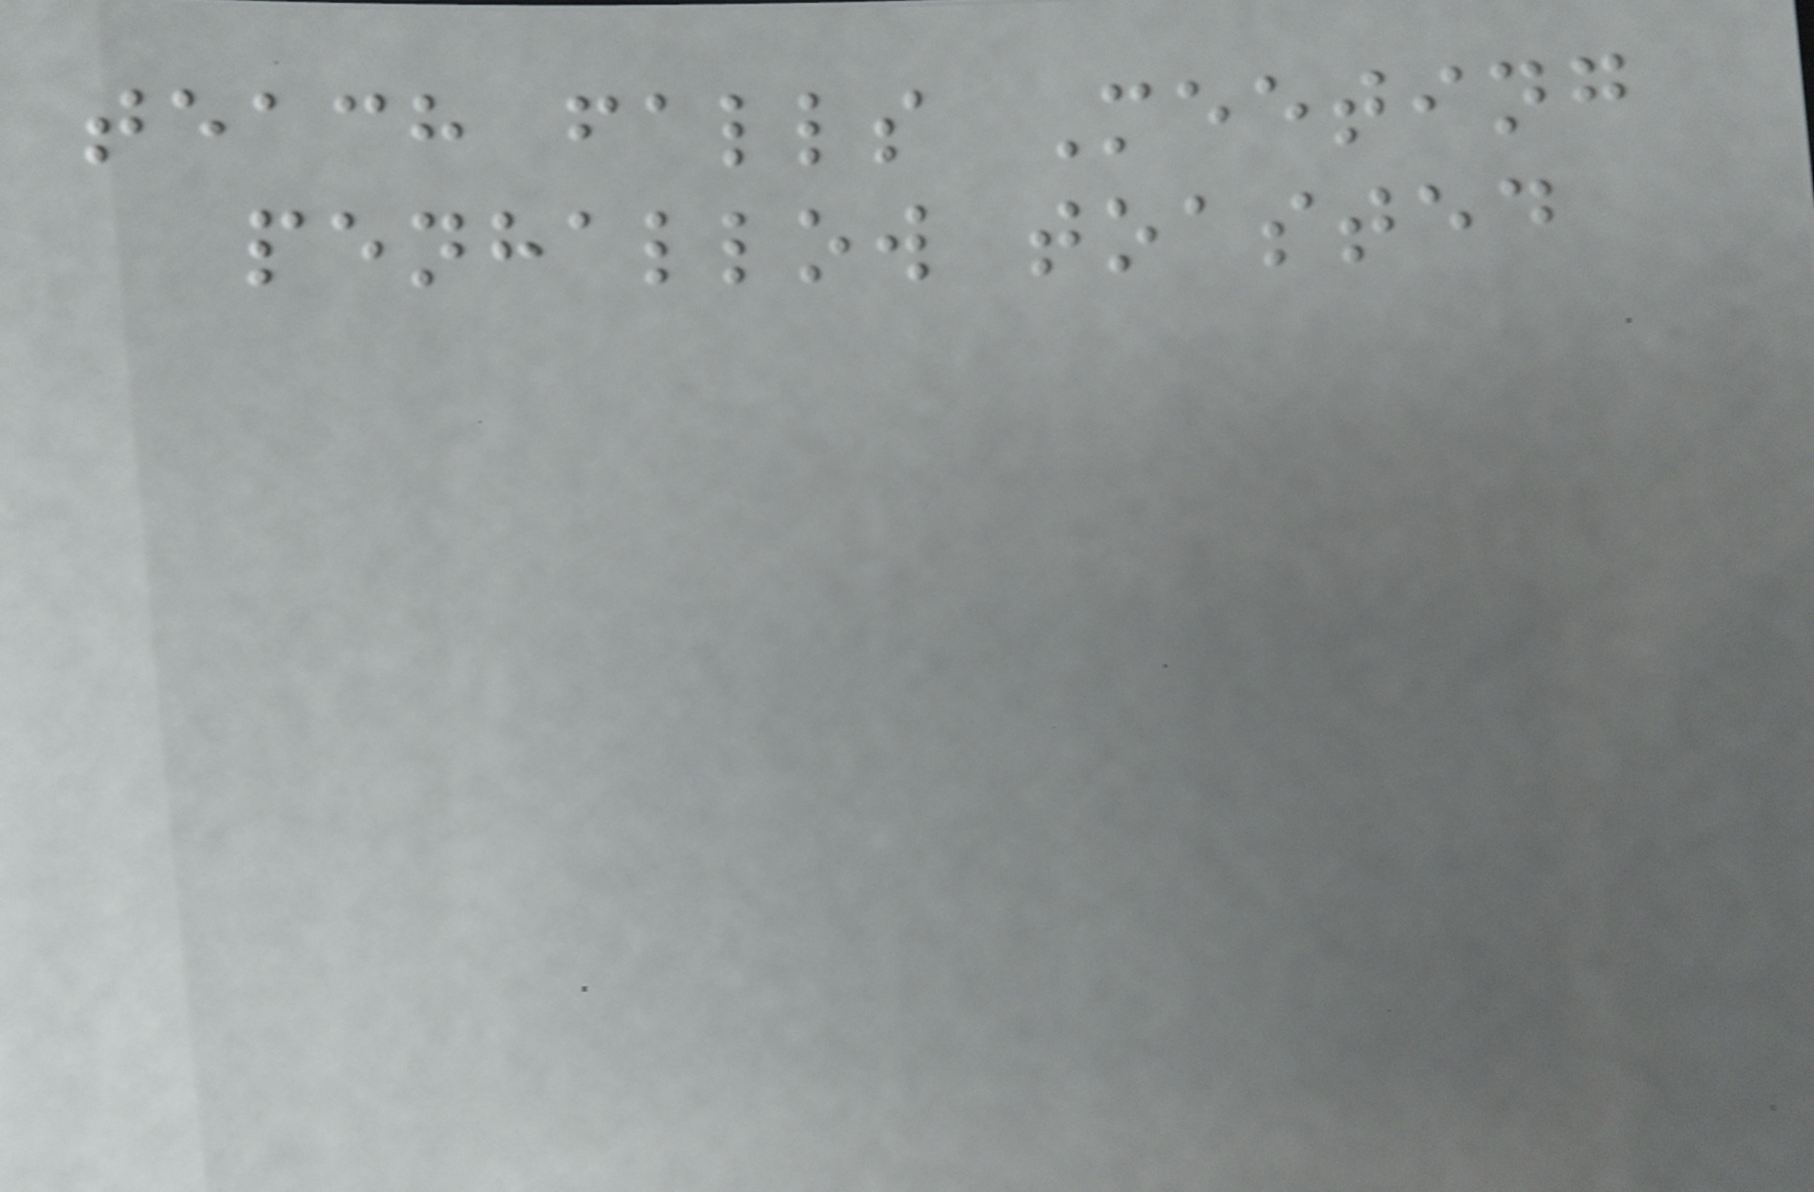teach falls Meeting
penhallow toasted
